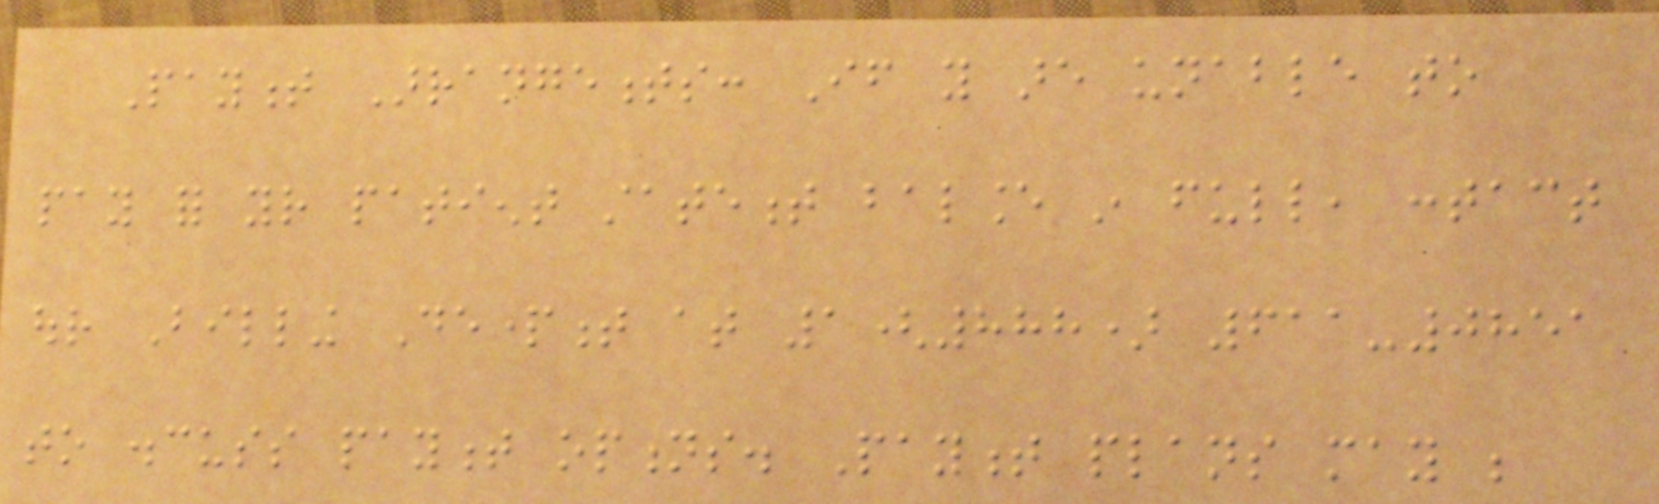Payment Arrangements: If you are unable to
pay for your patient statement balance in full, contact
our Billing Department at 1(888) 611-0851
to discuss payment options. Payment plans may be
